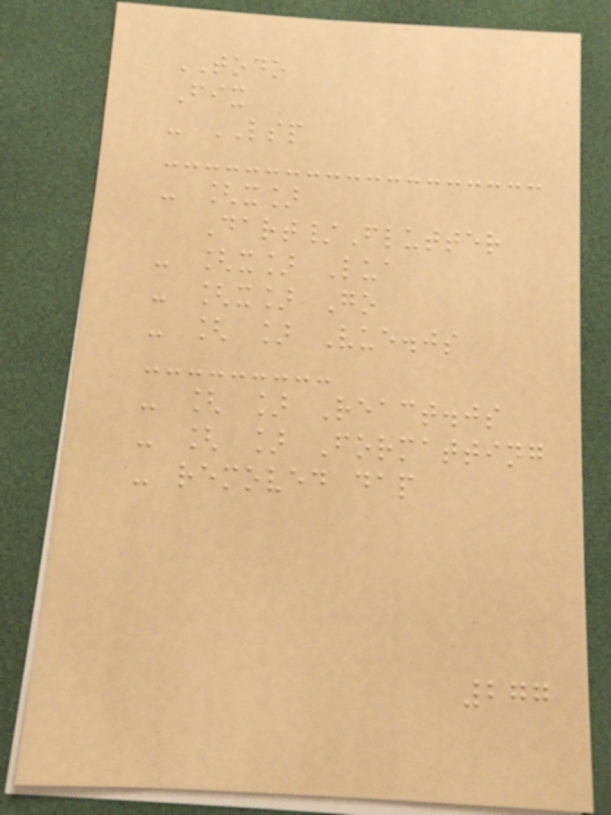TODO
Fix
- LSP
- [x]
Dart/Flutter
- [x] Lua
- [x] Go
- [ ] Vue.js
- [ ] React.js
- [ ] Formatting
- removed dap
277
